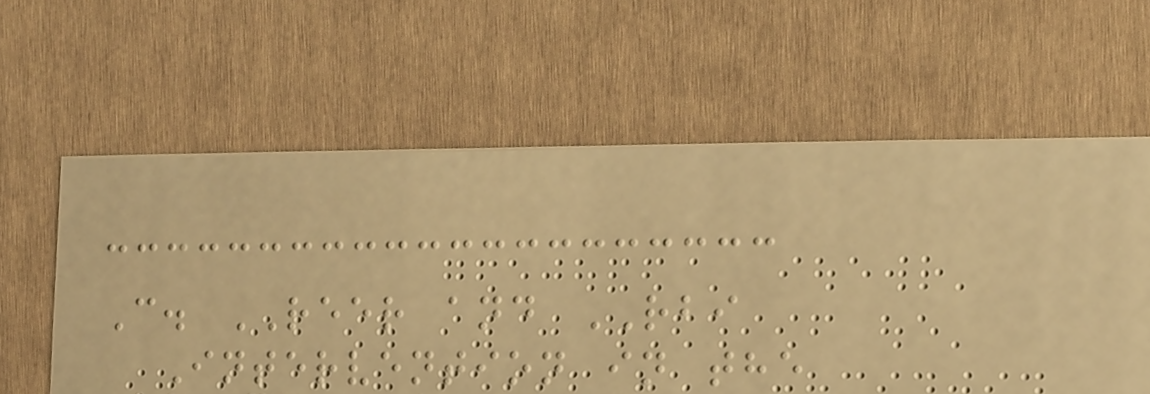C. REER and RBI
Intervention in the
